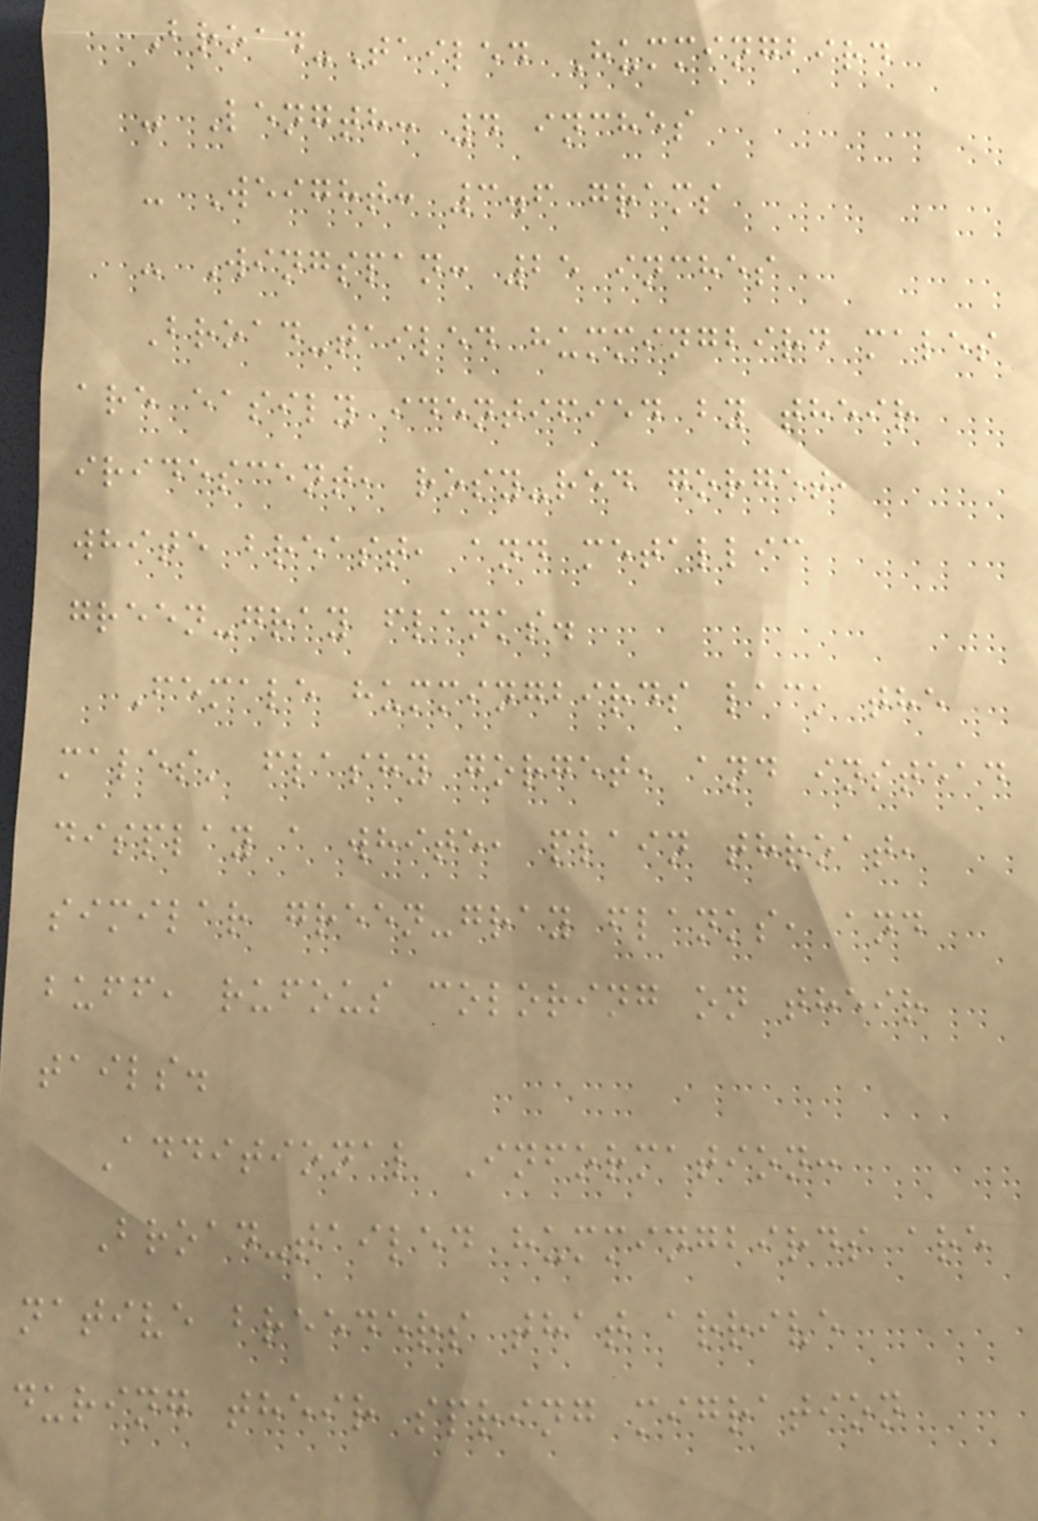Broad-Tailed Hummingbird
- Length: 4 inches
- Weight: 3.6 grams
- Wingspan: 25 inches
Broad-tailed hummingbird males
are easily identified by their
iridescent, rosy-red gorget,
white breast, and metallic
green-gray flanks.
Female hummingbirds lack the
males' flashy gorget, and instead
display a white, plain throat,
similar green-gray flanks, and
buff, rufous coloring on their
tails.
Additional Information:
Broad-tailed hummingbirds are
native breeders that arrive
during their spring migration
